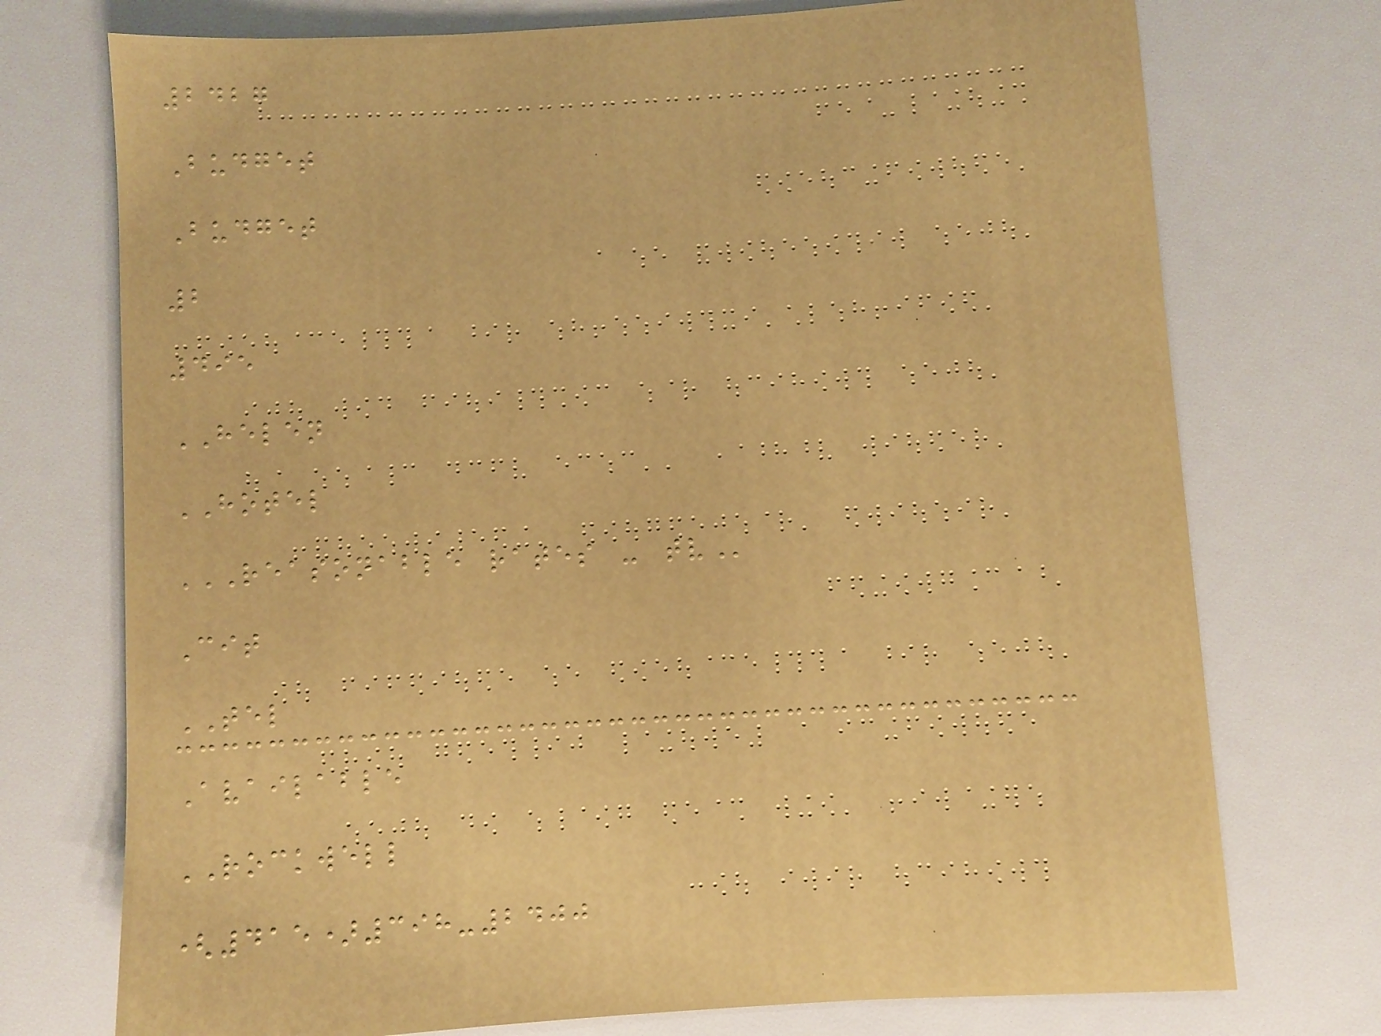2427
Budget
Budget
2
495
HELEN
HOTEL
REASONABLE RATES - TV
Cit
TEL
Available
ROCKWELL
(415)398-2400
